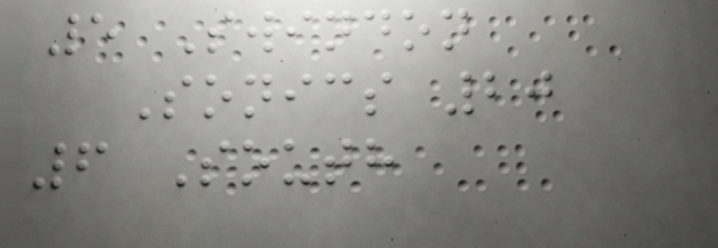5 Swindon
Sonics 20
6 South
